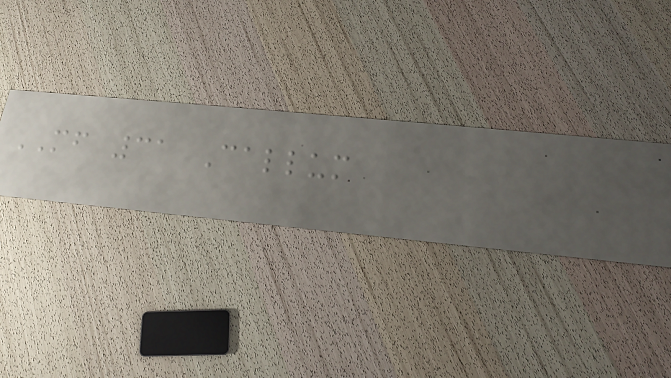MF 31 Callum
